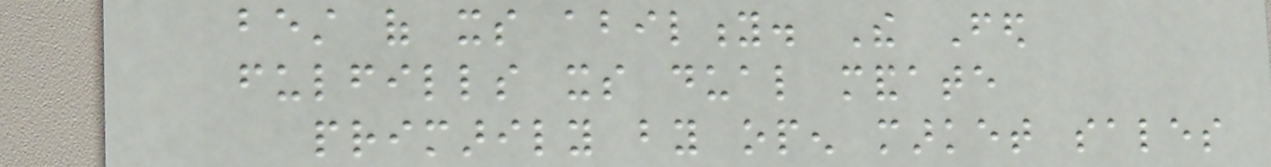best of its ability. The Fed
fulfills its dual mandate
primarily by open market sales
